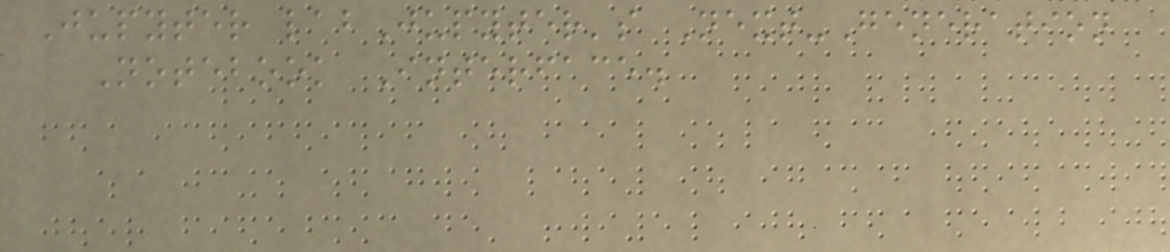Jupyter labJupyter's Next-Generation
Notebook Interface.
